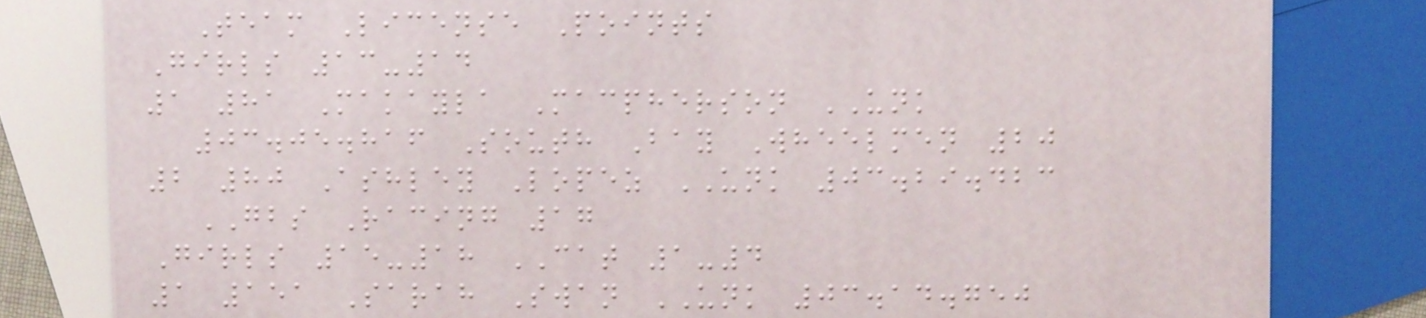Team License Points
Girls 13-14
1 81 Makayla Macpherson UNK
03.05.816 South Bay Wheelmen 20
2 80 Ashley Lopez UNK 03.29.423
GBS Racing 17
Girls 15-18 CAT 1-4
1 151 Sarah Swan UNK 03.14.750
